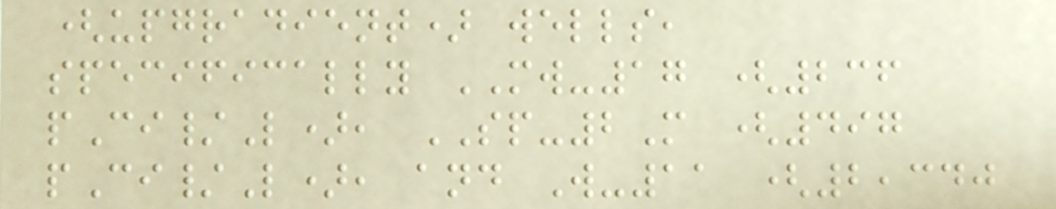(upgradient) wells,
specifically MW-17 (236
pCi/L), SP-2M (497
pCi/L), and W-11 (2,340
